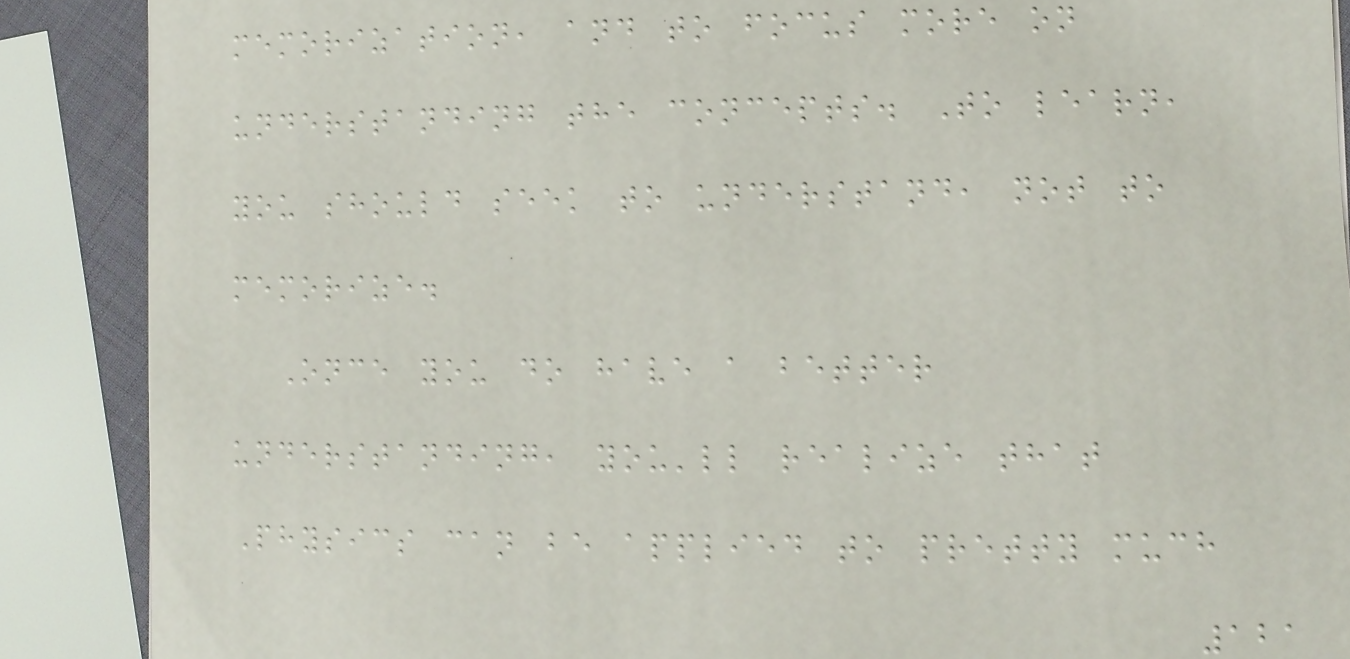memorization, and to focus more on
understanding the concepts. To learn,
you should seek to understand, not to
memorize.
Once you do have a better
understanding, you'll realize that
Physics can be applied to pretty much
121
